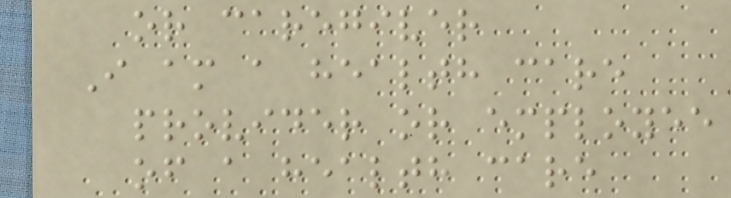or caregiver
I am a health care
provider or employee
of a health care
